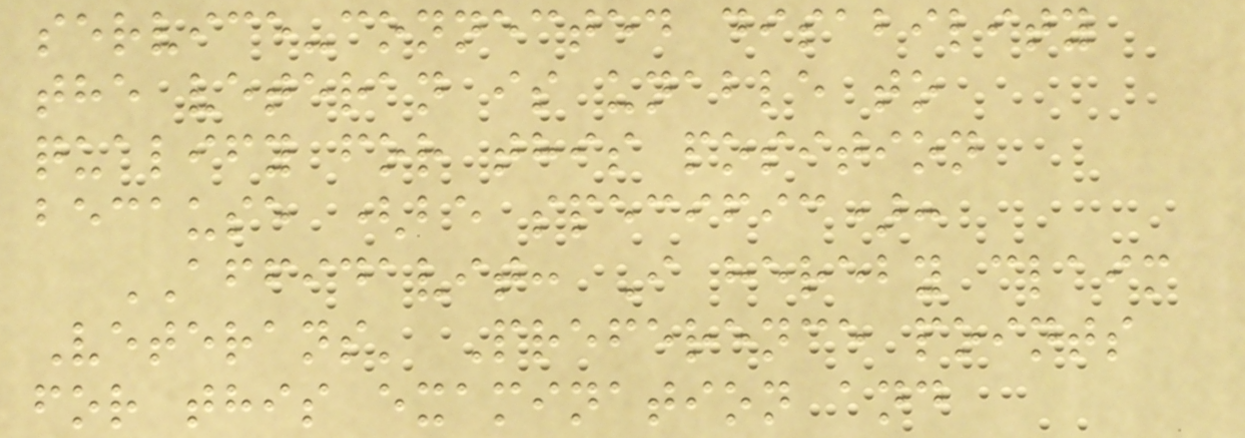service-connected disability
the veteran is unable to
qualify for this position
because (be specific):
AFFIDAVIT: I hereby claim
Veterans' Preference points
for this examination and
